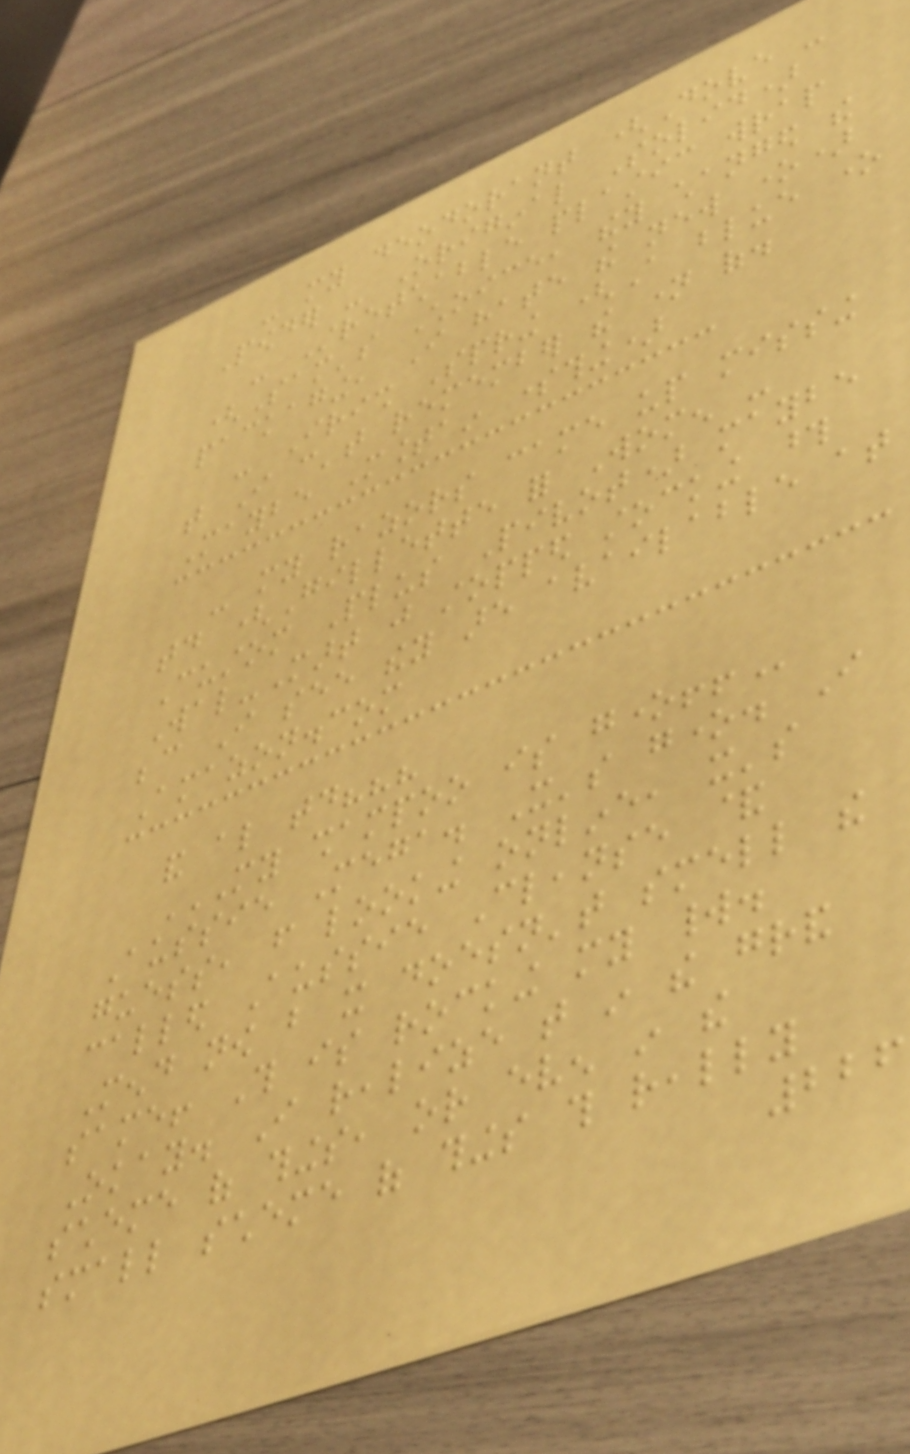- my deodorant (Dove -
Powder - Original Solid)
- Stretchable plastic wrap
(Sam's Choice, they changed the
packaging, I hate the new one)
- Irish Spring (A blue one
that I can't remember the name of.
Maybe Mountain something)
- my razors came up missing
today (Gillette for Women -
Custom Plus Pivot) maybe
Wal-Mart just stopped stocking those
because I see they are available at
Amazon.com
and also today???
MY SHAMPOO IS GONE!!
Aussie Mega. It's gone. I
guess, from looking online, it's
called Aussie Cleanse &
Mend now but it doesn't smell the
same! This is rocking my world.
Okay. I realize that in the grand
scheme of things, or even in the
small scheme of things this really
226
